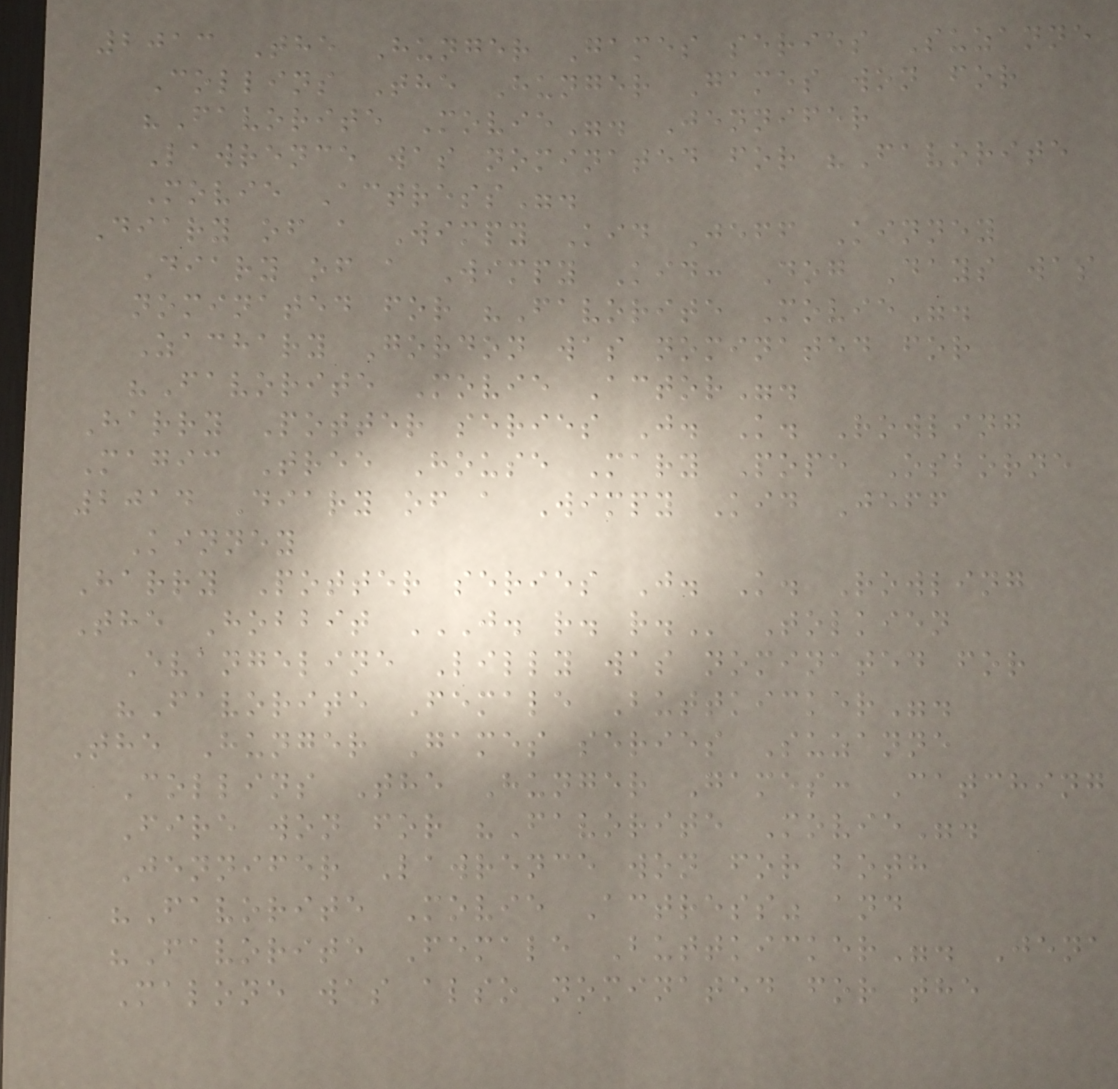2013 The Hunger Games series Suzanne
Collins The Hunger Games won for
"Favorite Movie". Jennifer
Lawrence was nominated for "Favorite
Movie Actress".
Diary of a Wimpy Kid Jeff Kinney
Diary of a Wimpy Kid: Dog Days was
nominated for "Favorite Movie".
Zachary Gordon was nominated for
"Favorite Movie Actor".
Harry Potter series J. K. Rowling
Magic Tree House Mary Pope Osborne
2014 Diary of a Wimpy Kid Jeff
Kinney
Harry Potter series J. K. Rowling
The Hobbit J. R. R. Tolkien
Evangeline Lilly was nominated for
"Favorite Female Buttkicker".
The Hunger Games series Suzanne
Collins The Hunger Games: Catching
Fire won for "Favorite Movie".
Jennifer Lawrence won for both
"Favorite Movie Actress" and
"Favorite Female Buttkicker". Jena
Malone was also nominated for the
